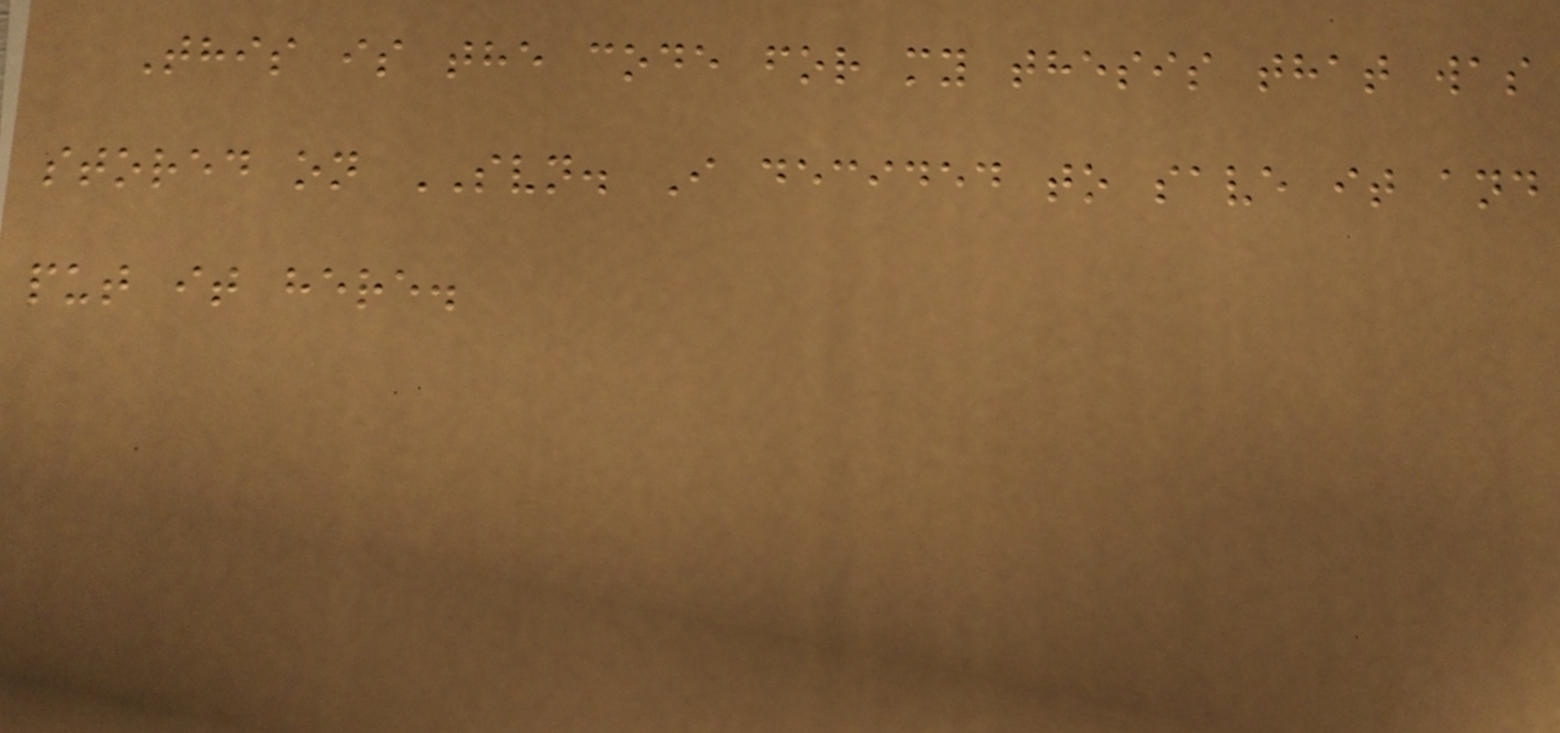This is the code for my thesis that was
stored on SVN. I decided to save it and
put it here.
